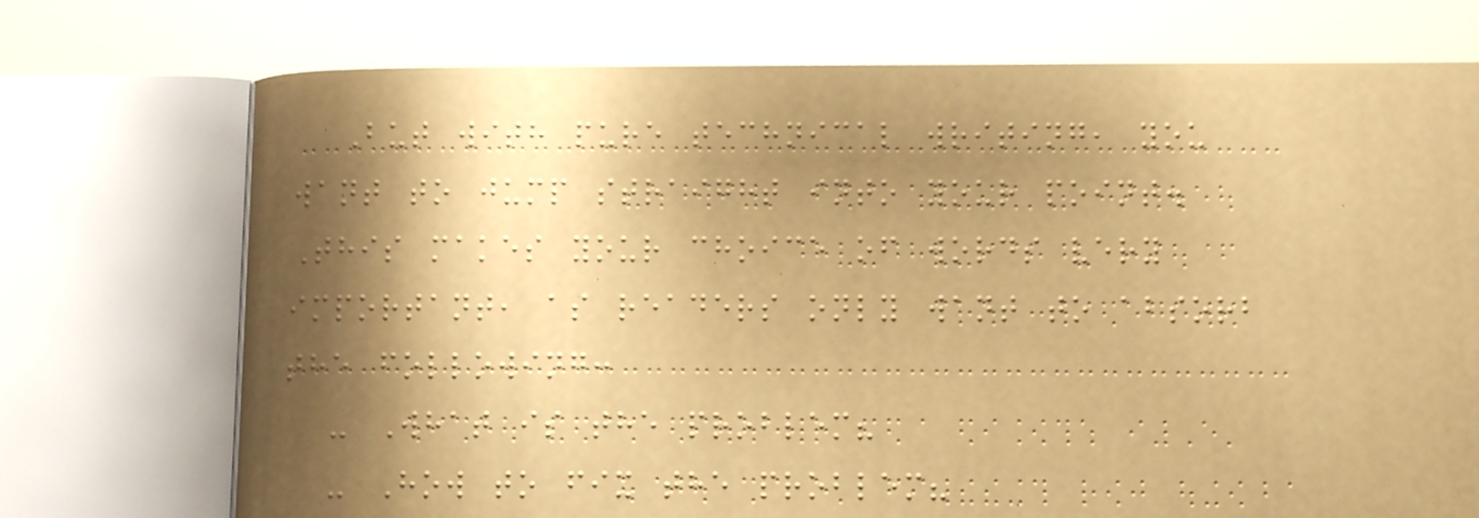But with pure technical writing, you
want to jump straight into your point.
This makes your choice of words very
important, as readers only want to absorb
the following:
- What is the problem?
- How to fix the problem?
